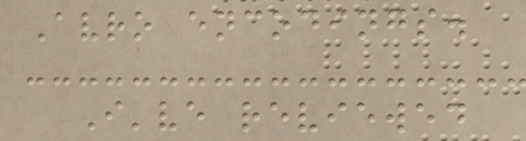Avro encodings.
I've reviewed
